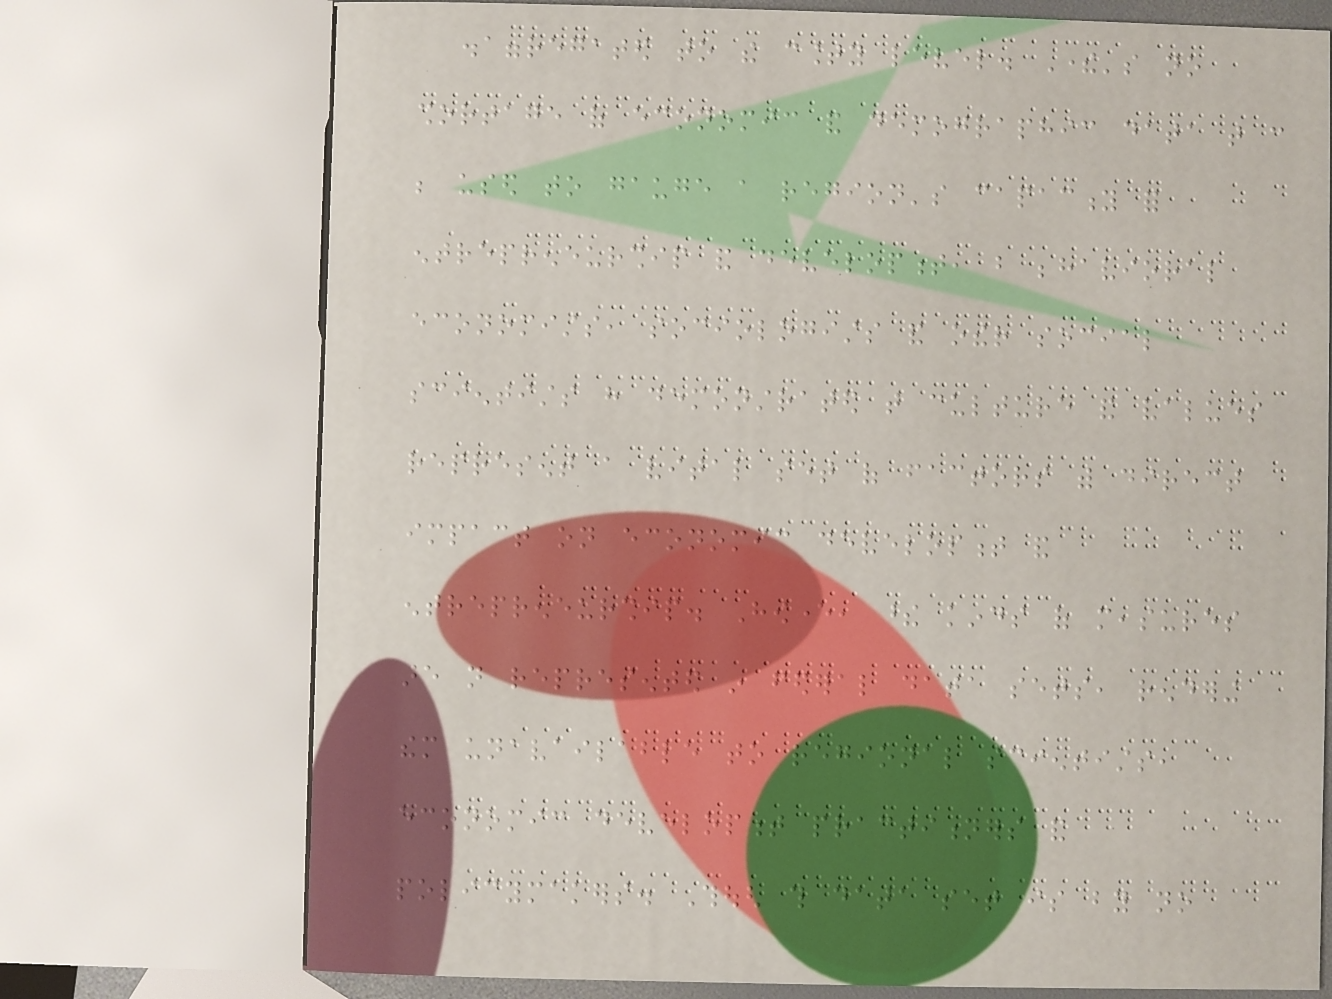disaggregated to the county level. There's no
shortage of economic and demographic data that can
be used to gauge a region's capacity for
entrepreneurship and development, but behavioral
economists, sociologists and other social
scientists have demonstrated that culture and values
represent a vital set of factors with direct
impact on economic development and
entrepreneurship. However, these kinds of measures
are not represented in federal data sets, rendering
them unavailable to regional scientists,
economic development practitioners and
policymakers. Though this data set is by no
